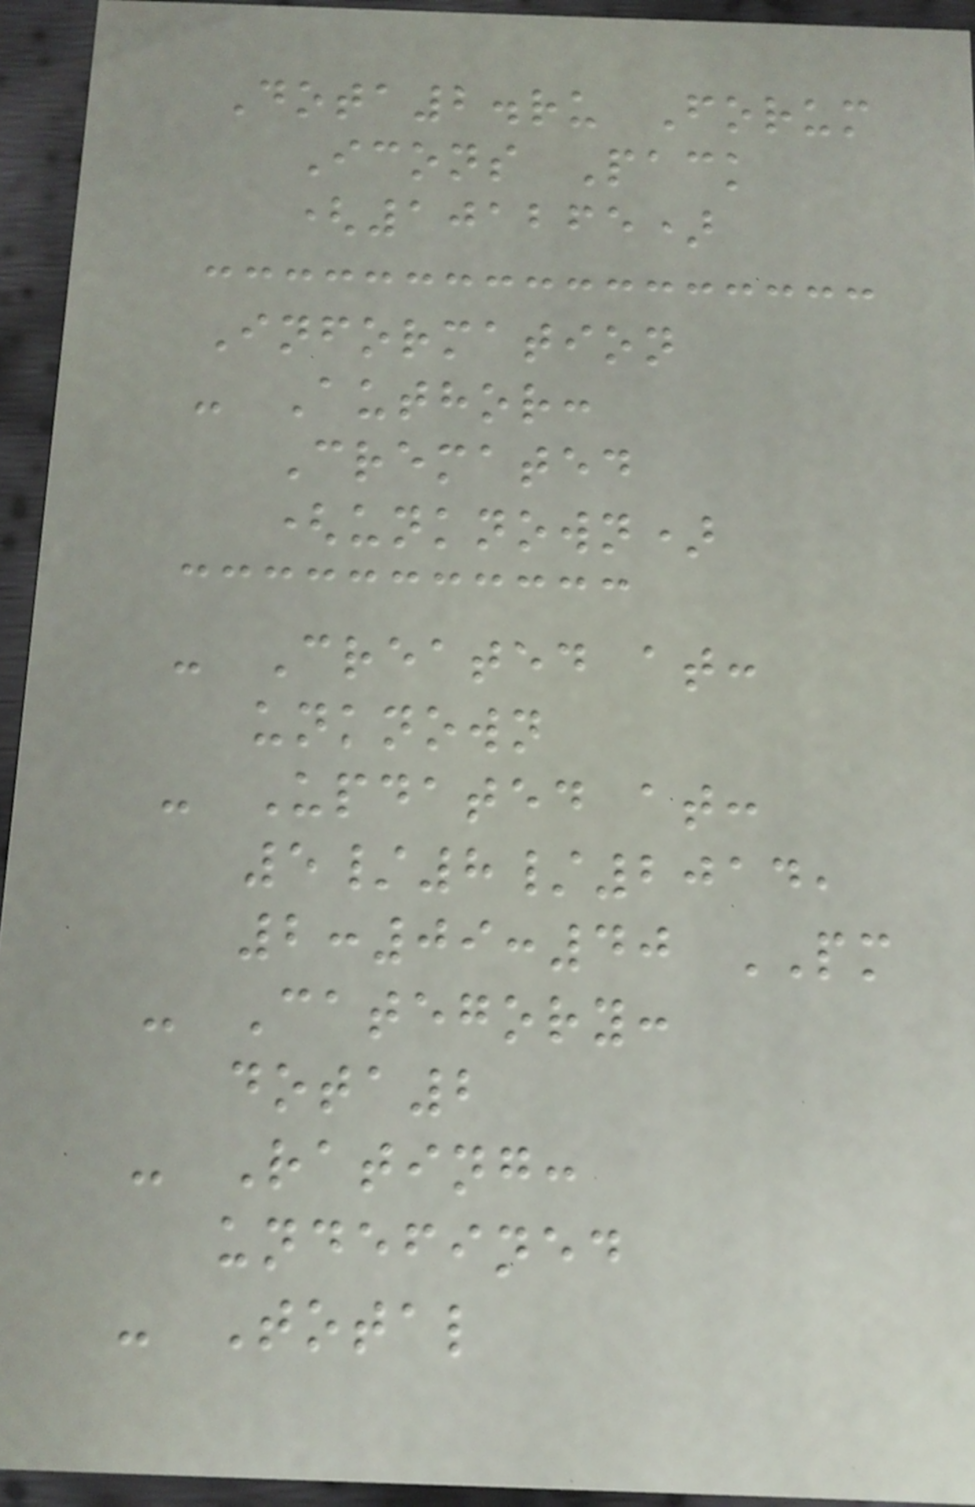Dota2.ru Forum
Icons Pack
(101265)
Information
- Author:
Cremated
(unknown)
- Created at:
unknown
- Updated at:
5/8/2014,
2:09:40 PM
- Category:
dota2
- Rating:
undefined
- Total
